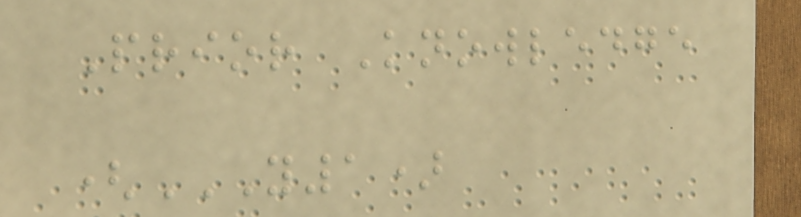Prior Knowledge
(Y1)
